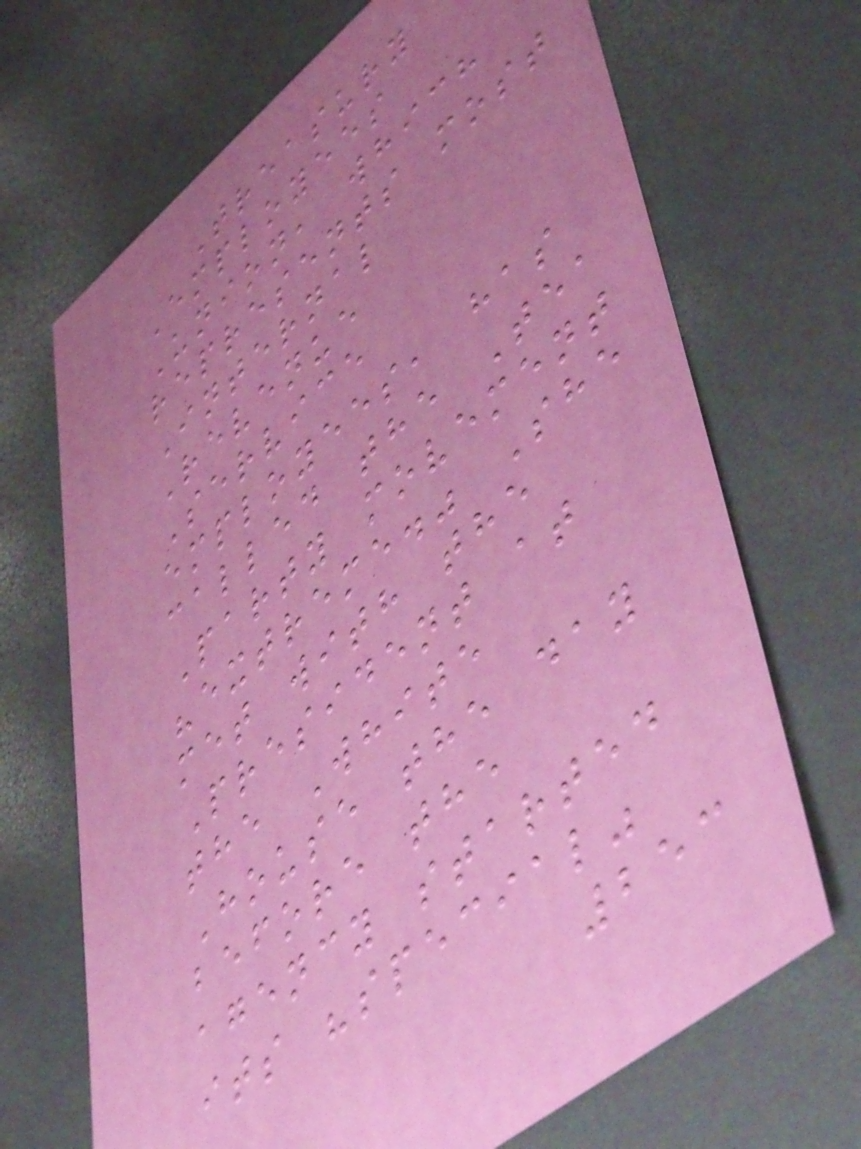Treasury
Employees
Union, which
represents most
Internal
Revenue
Service
employees, has
called the Tea
Party movement
"extreme." She
met with the
President at
the White
House the day
before the
agency started
its "special"
253
